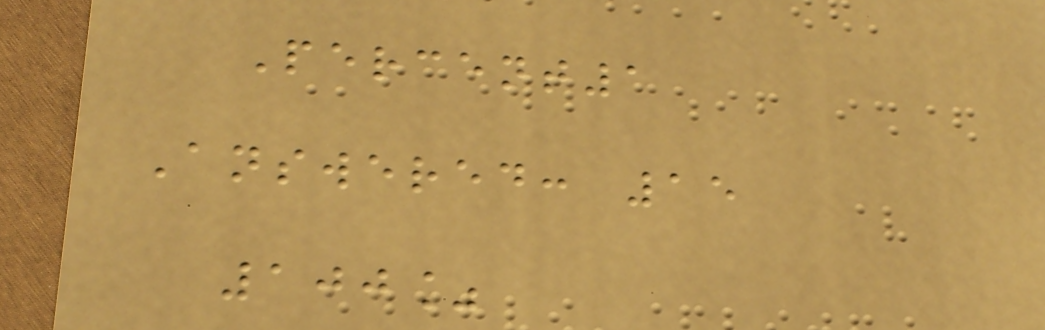Percent1
Answered: 15
100%
